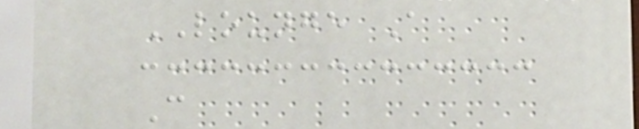LOUNGE A
C
